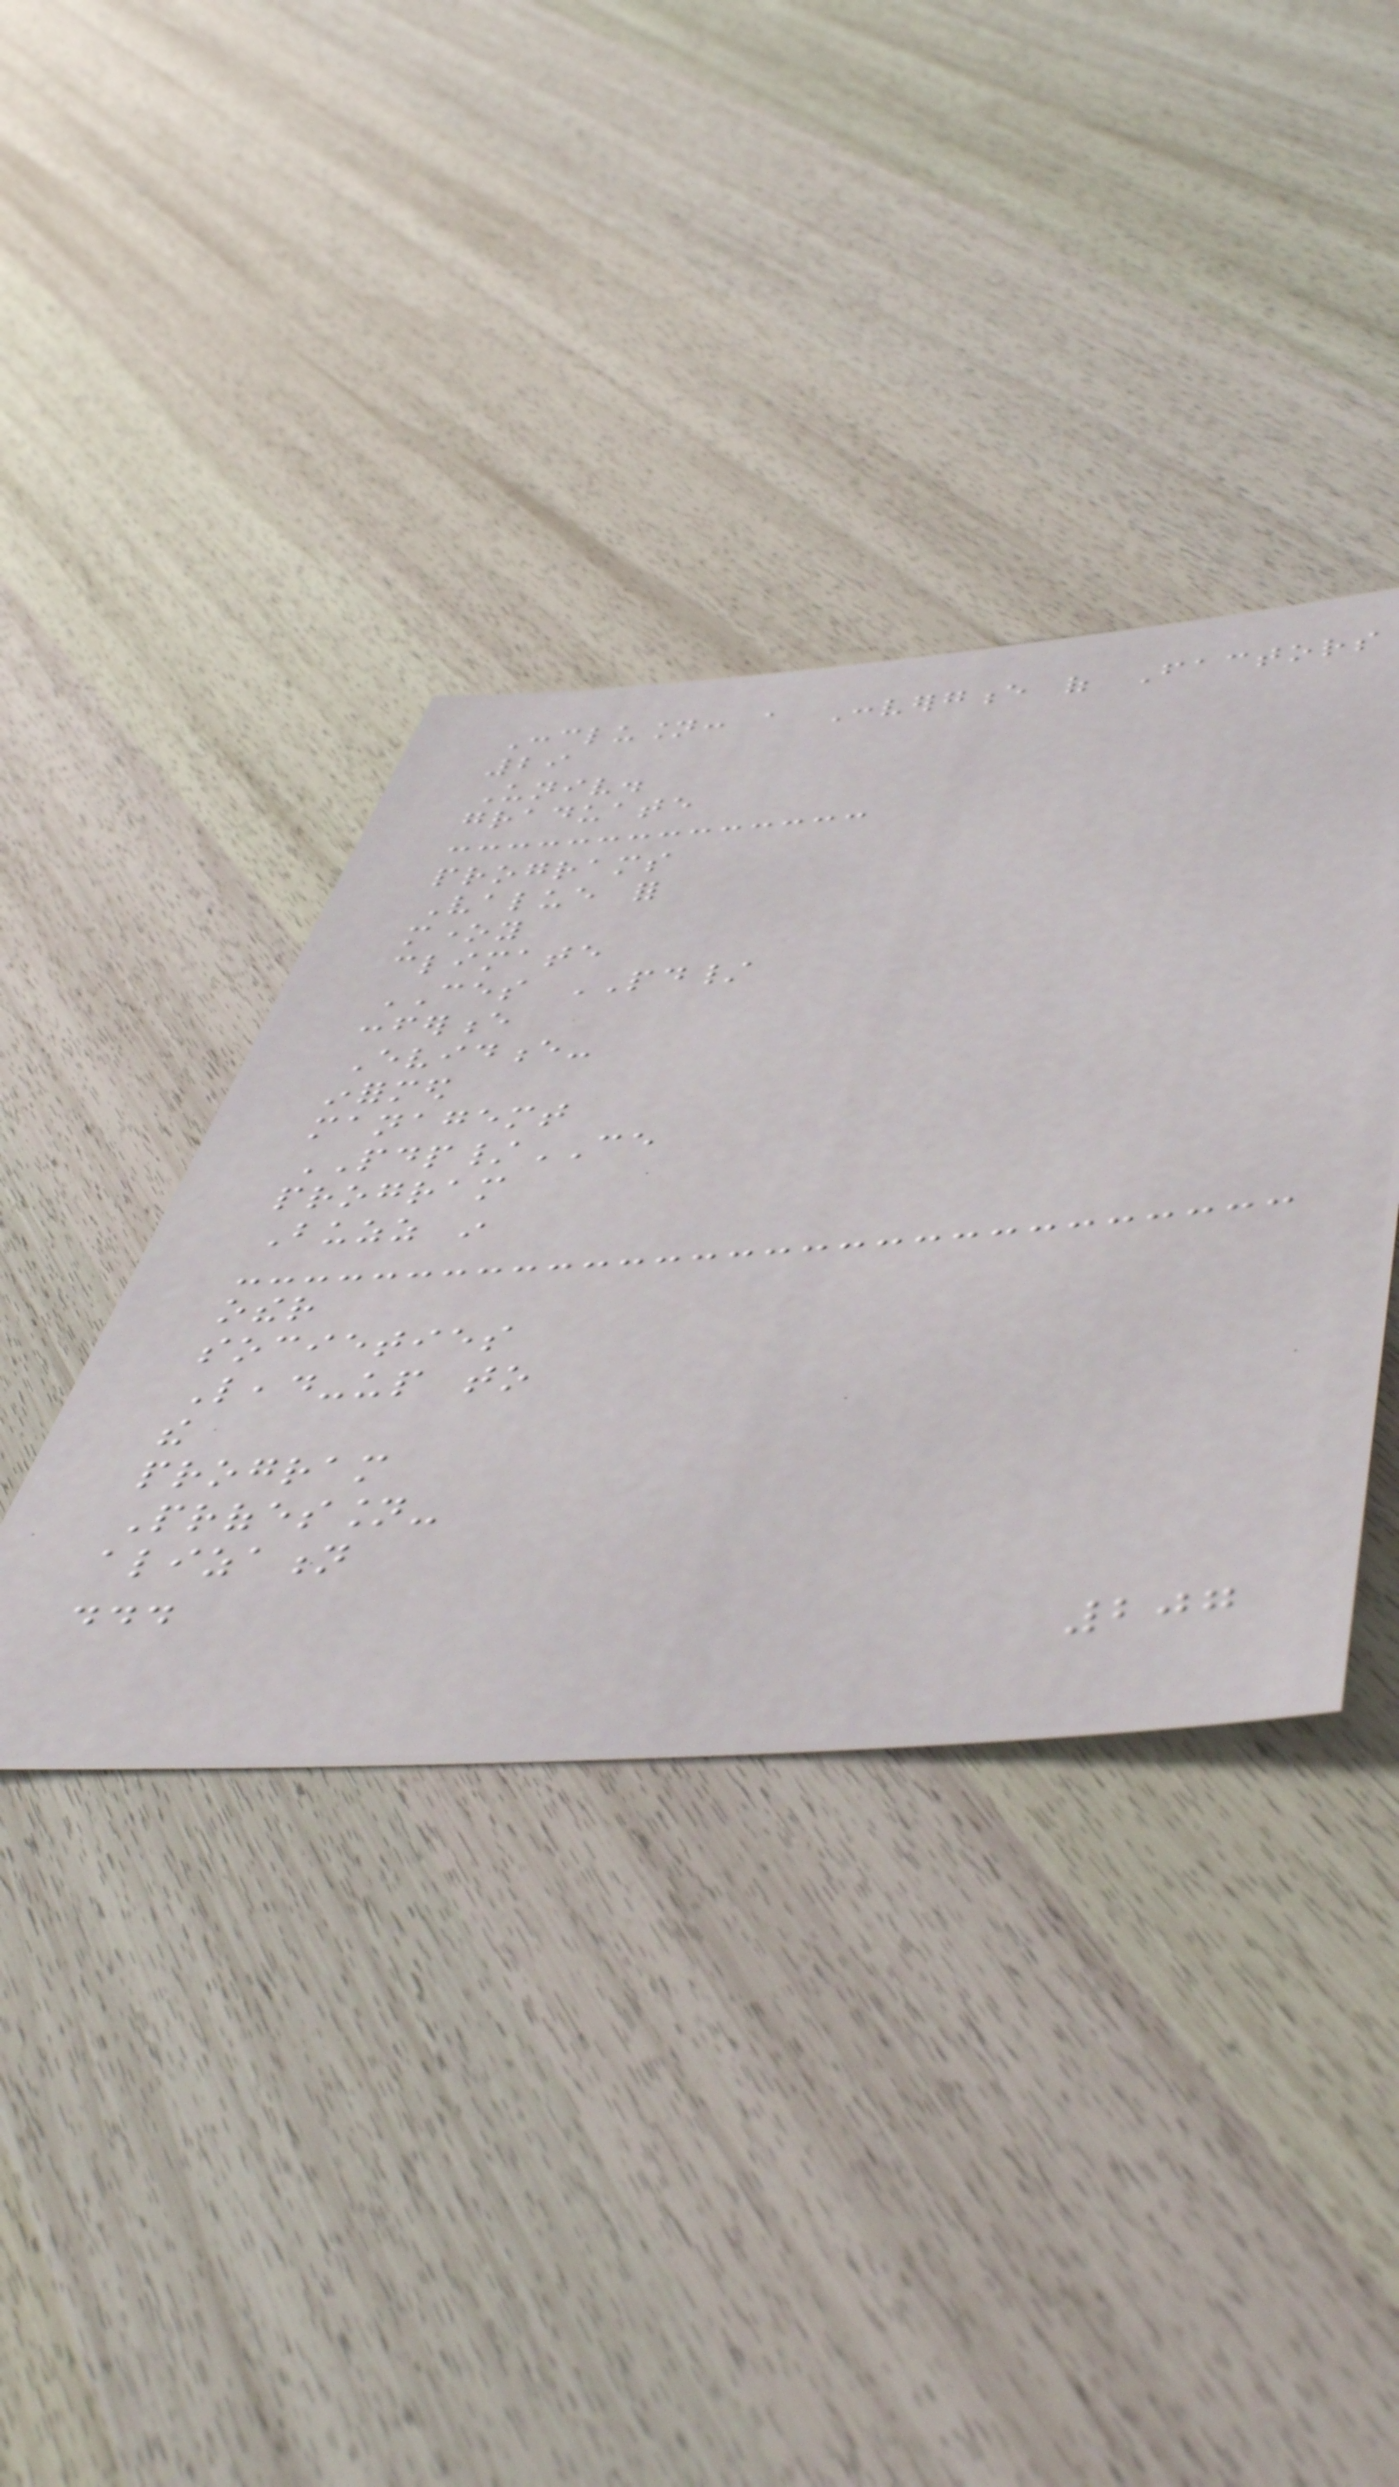Conclusion: a Convergence of Factors
29
Univ.
graduate
programs
Value for
money
climate
CES PD/
conference
Evidence-
informed
managemt
PDP/CE
program
Buzz in
other
societies
Lead-up to
the
program
Profession-
alization
...
207
